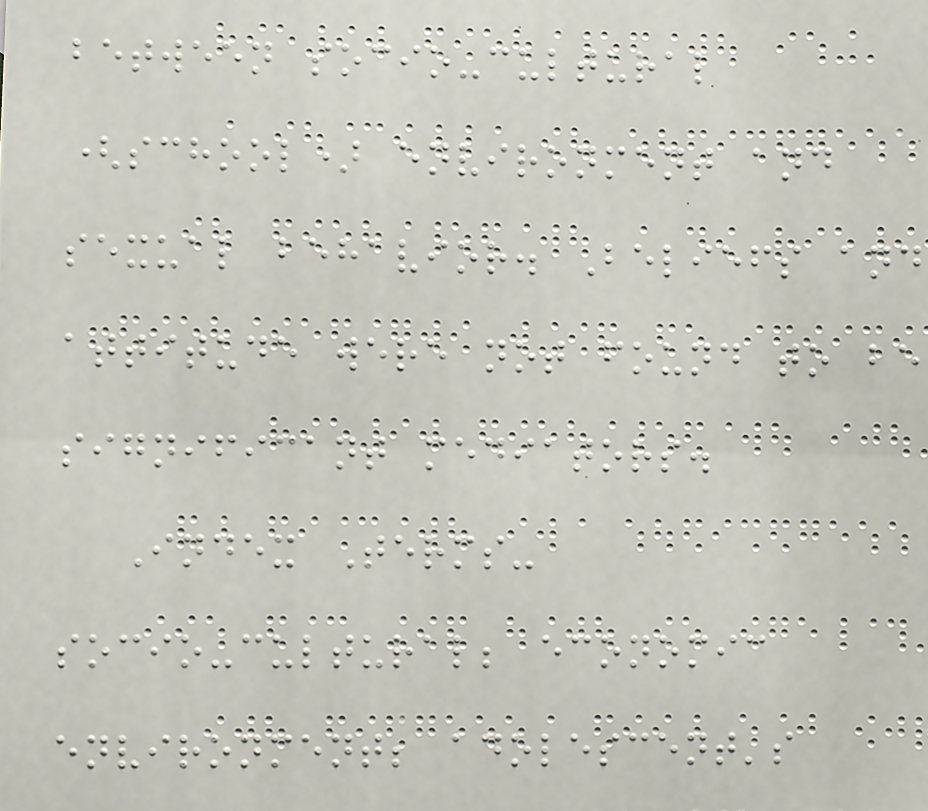between socio-cultural
(school) environment and
sexual behavior. Beliefs and
attitude were not found to be
significant mediators.
Index Terms-
socio-cultural; economic
environment; adolescent's
